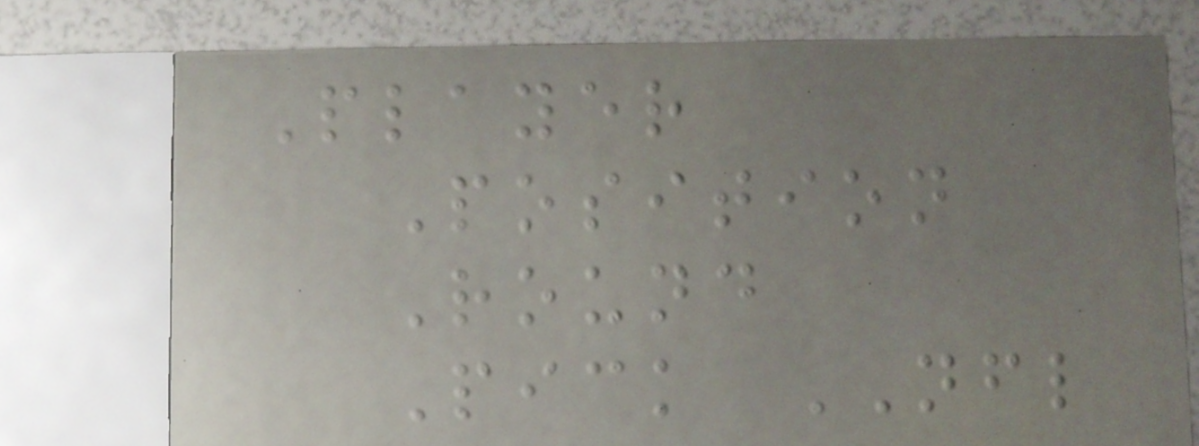Player
Position
Round
Pick NFL
